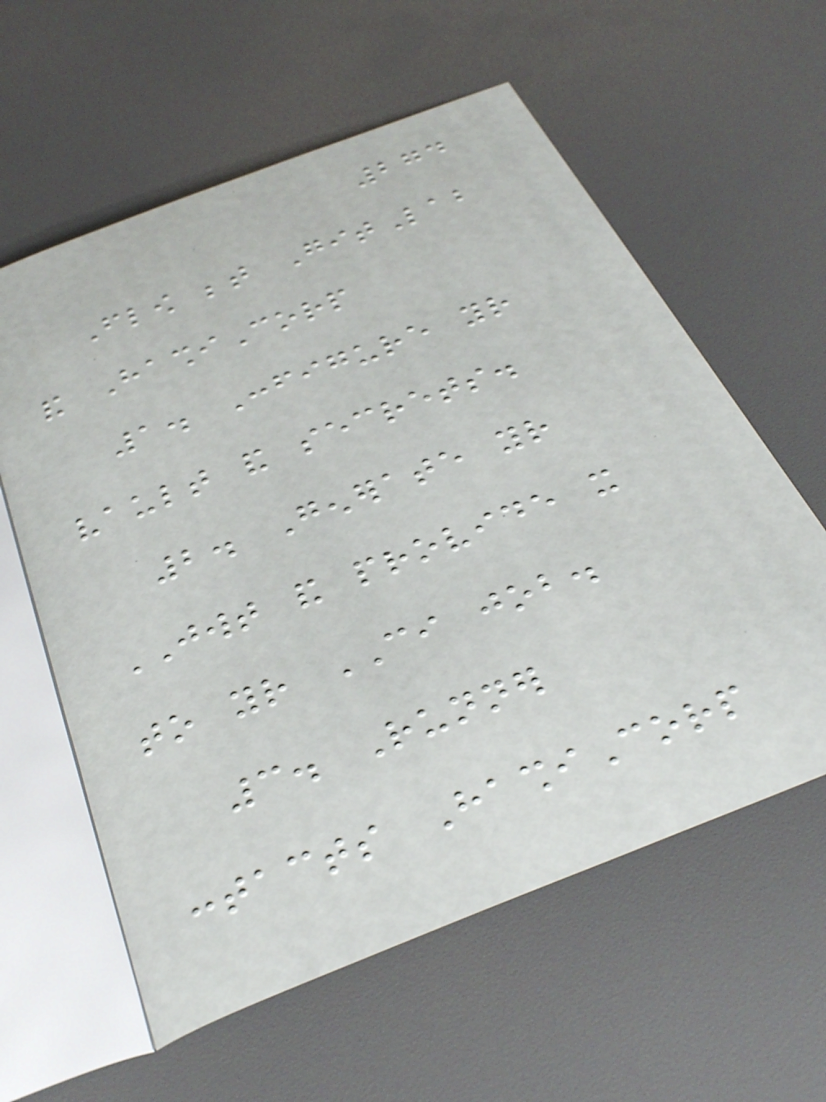274
Flow between GitLab
and HashiCorp
1. Configure your
vault and secrets.
2. Generate your
JWT and provide it
to your CI job.
3. Runner
contacts HashiCorp
